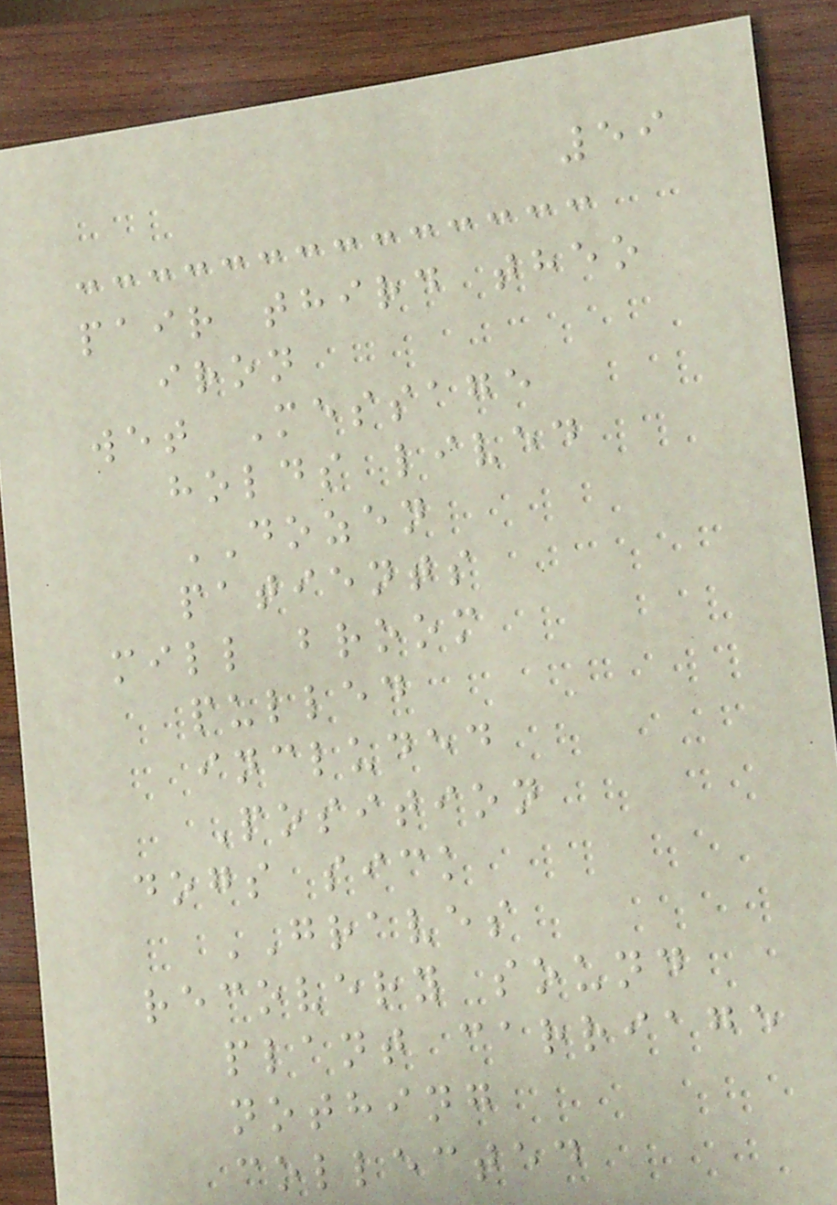59
pair third theo
iron
wet Message
holds lived
DOZEN
patients
mill broom
pulled
included
Position
dogs sick
GRAVES
recovery sound
plant carriage
nothing
collected
